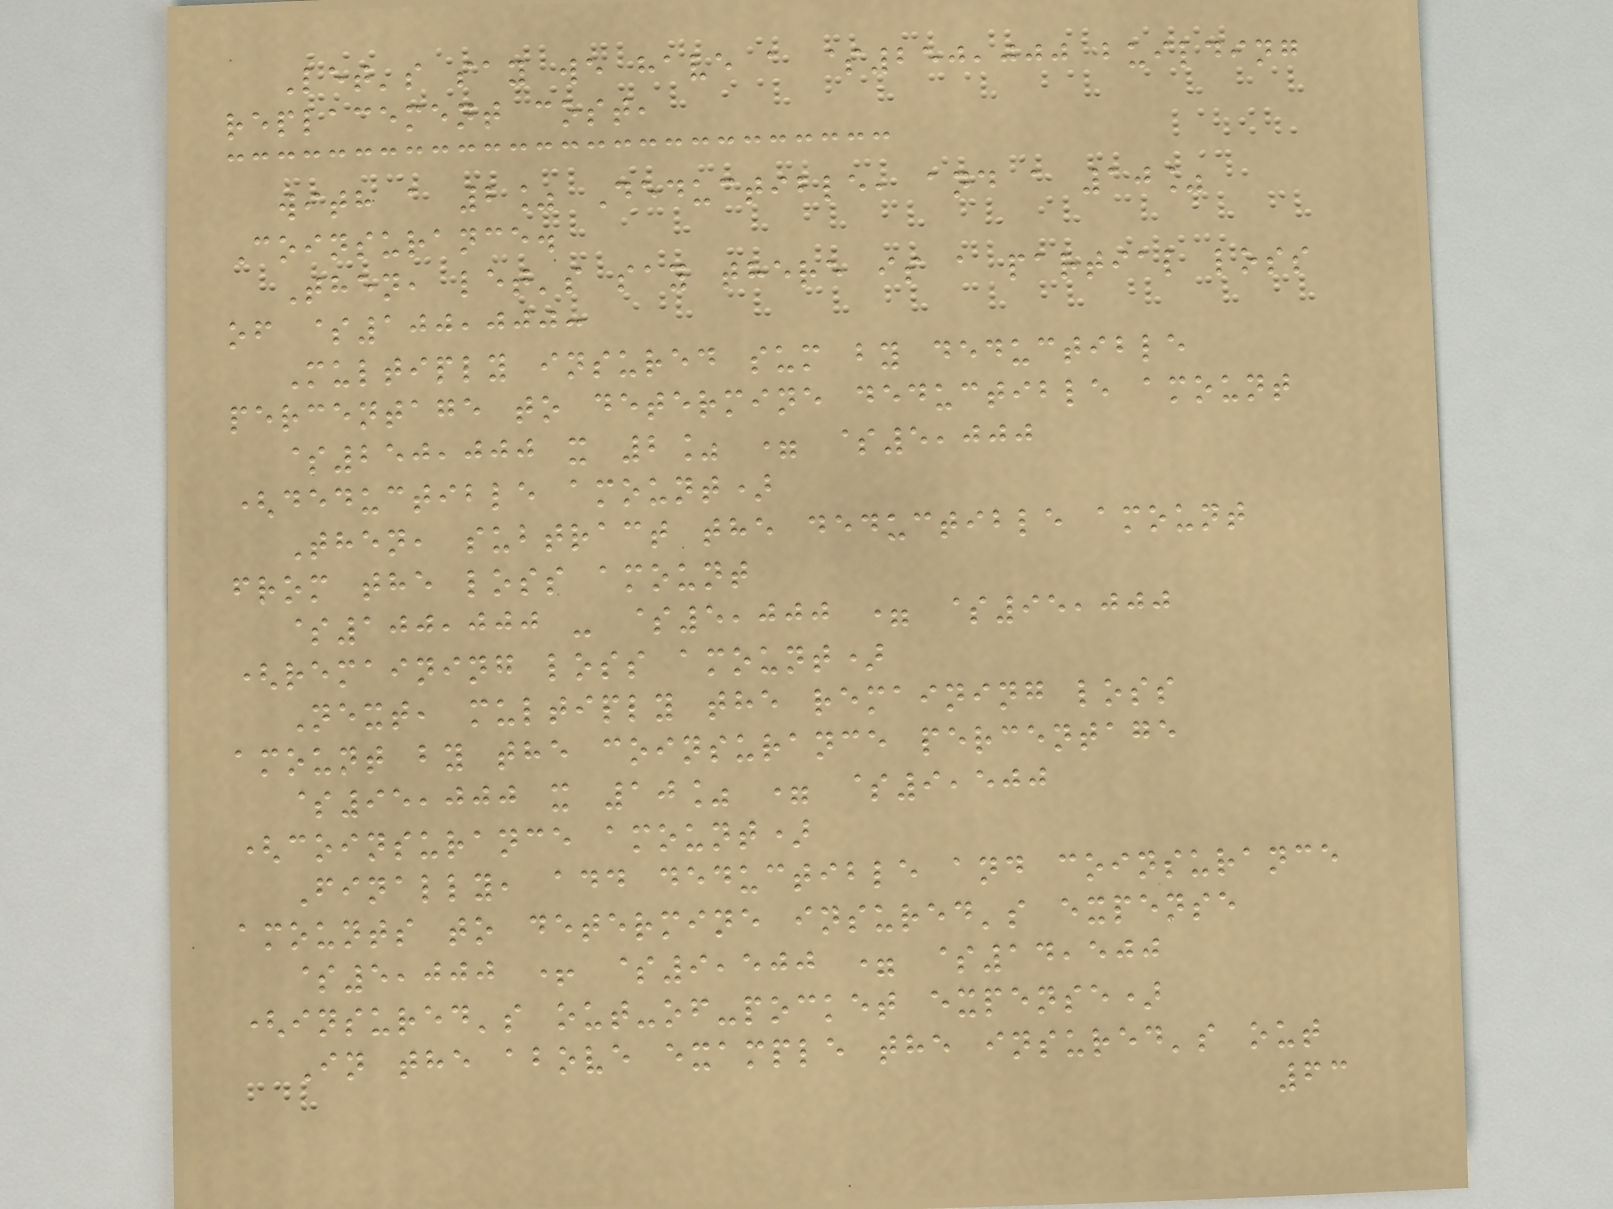Let's say we have a $250,000 building
replacement cost,
with a 2% Deductible, and a 10%
Coinsurance.
Then, let's say there is a partial loss
of $100,000:
Multiply insured sum by deductible
percentage to determine deductible amount
$250,000 x 2% = $5,000
(deductible amount)
Then, subtract the deductible amount
from the loss amount
$100,000 - $5,000 = $95,000
(remaining loss amount)
Next, multiply the remaining loss
amount by the coinsurance percentage
$95,000 x 10% = $9,500
(coinsurance amount)
Finally, add deductible and coinsurance
amounts to determine insured's expense
$5,000 + $9,500 = $14,500
(insured's out-of-pocket expense)
In the above example the insured's out
63
